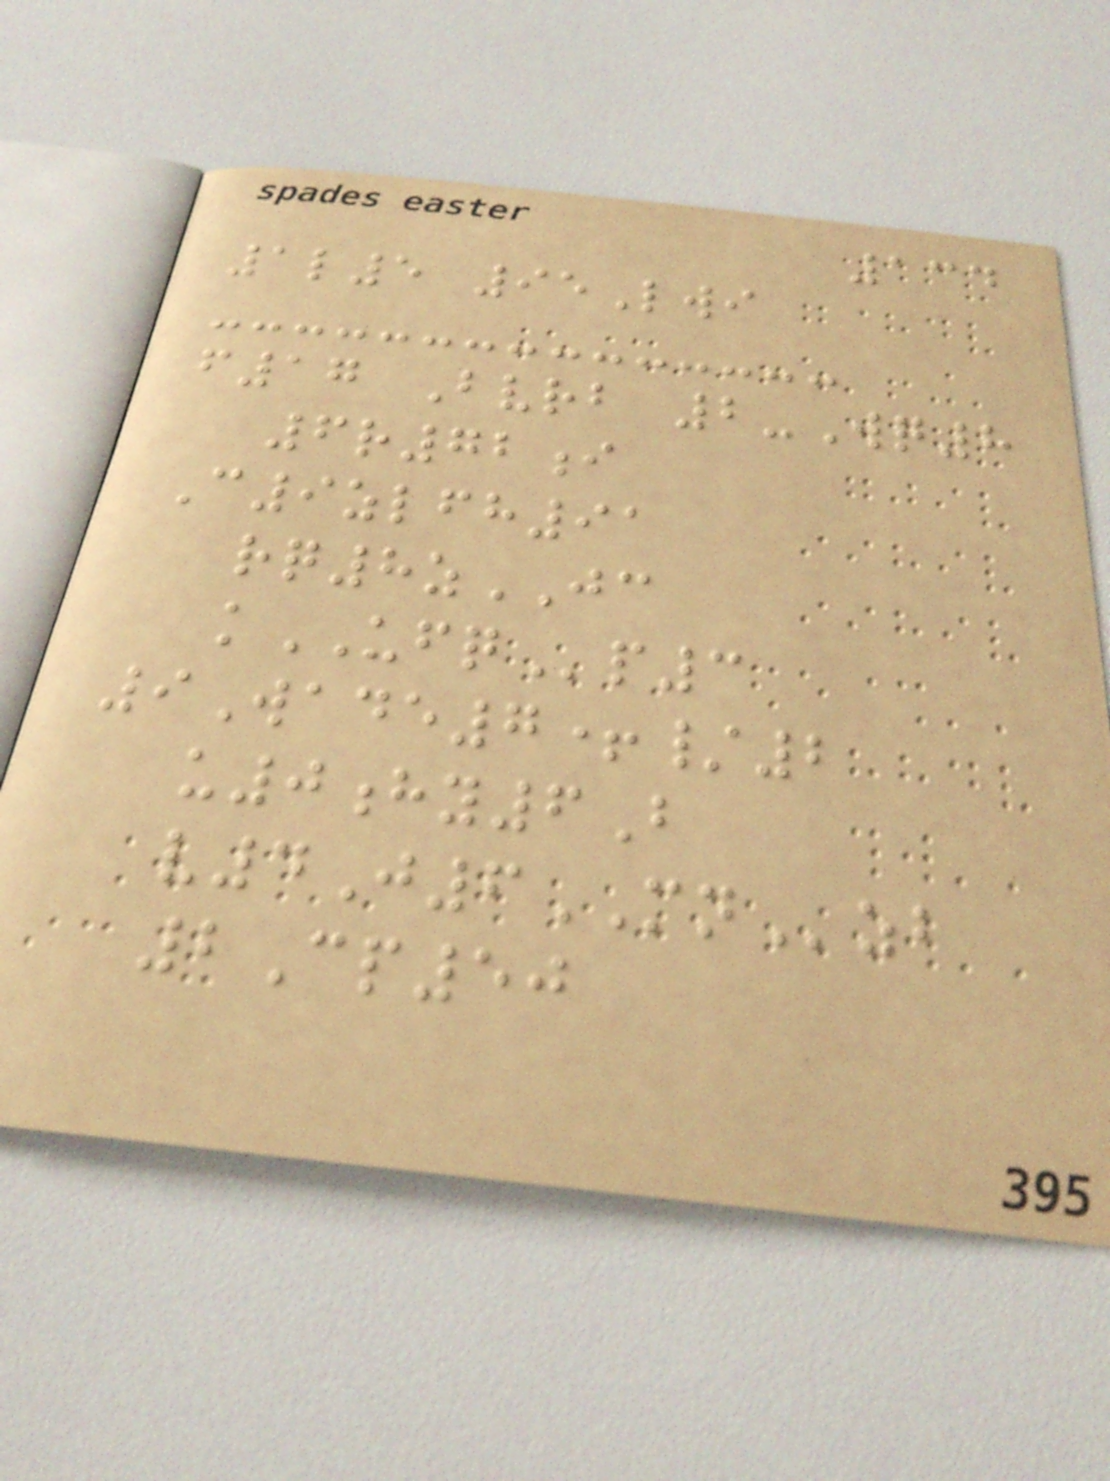134
1l5 95Lwi
f17 Bvrb 2-Wq8
6r72i
C9zlfh91
rq8zJC
kUFQp3
9Wade7+/2
u0hy6B
v4J6MNzb
2Cp50
